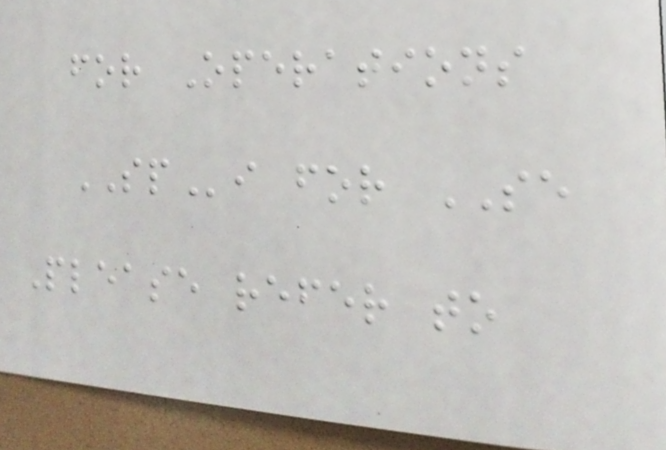for Operations
SPi for SE
Please refer to
